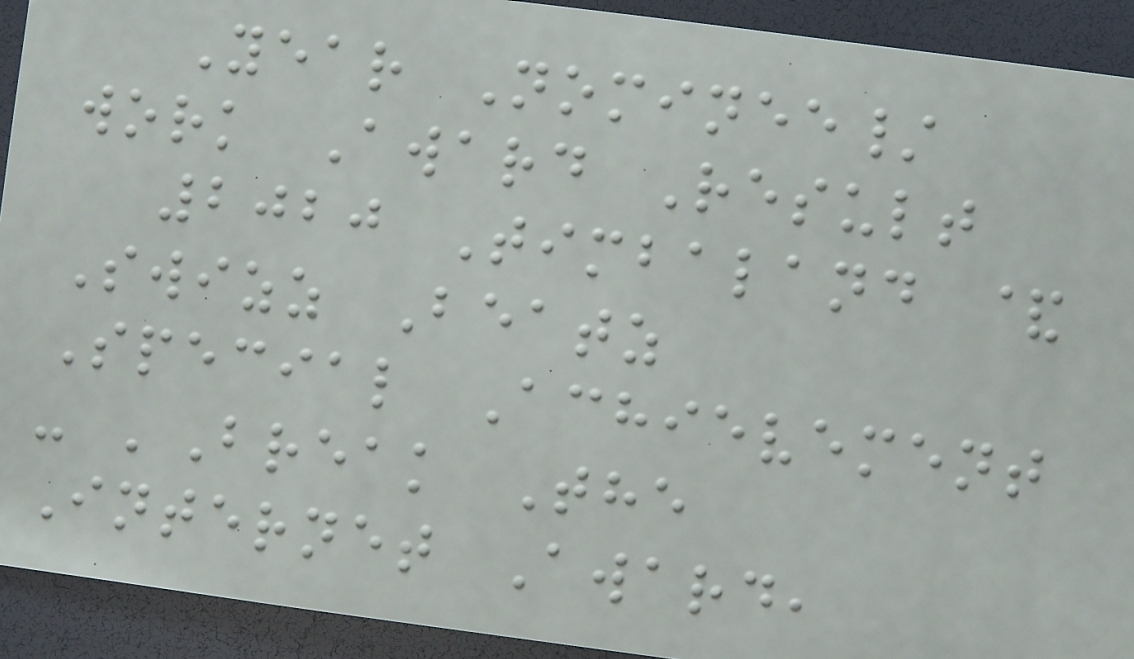Year Nominee/
work Award Result
2020 Timbaland &
Swizz Beatz
Special Achievement
- 'Break The
Internet Award,
